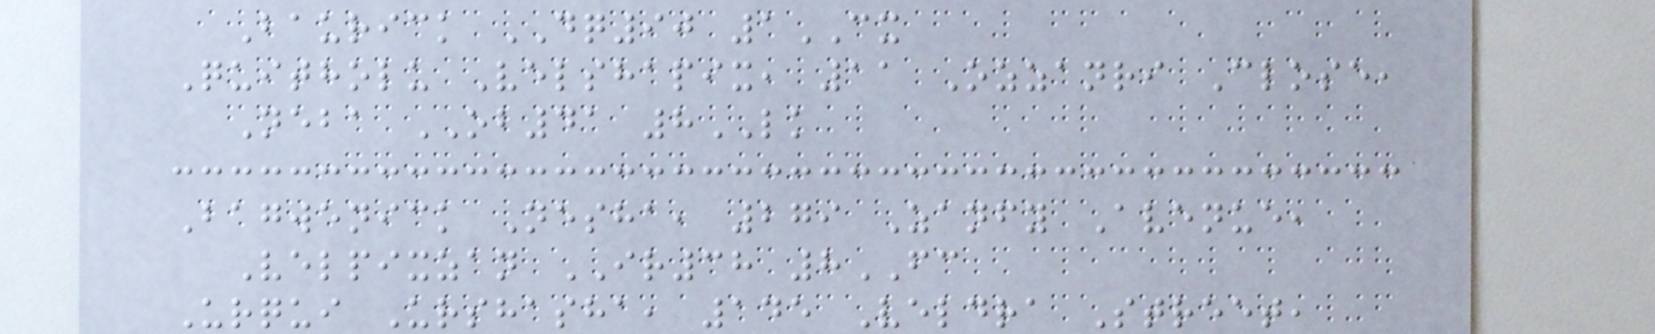Baurick DQ90 1CX
Quitholu Velshapix, 11 Ozzanri Close,
Neba OB41 8LK
Bagwenick Nesha, 279 Zanfy Avenue,
Velpixzan IR38 8FC
Urqui Urshasha, 145 Veldra Street,
